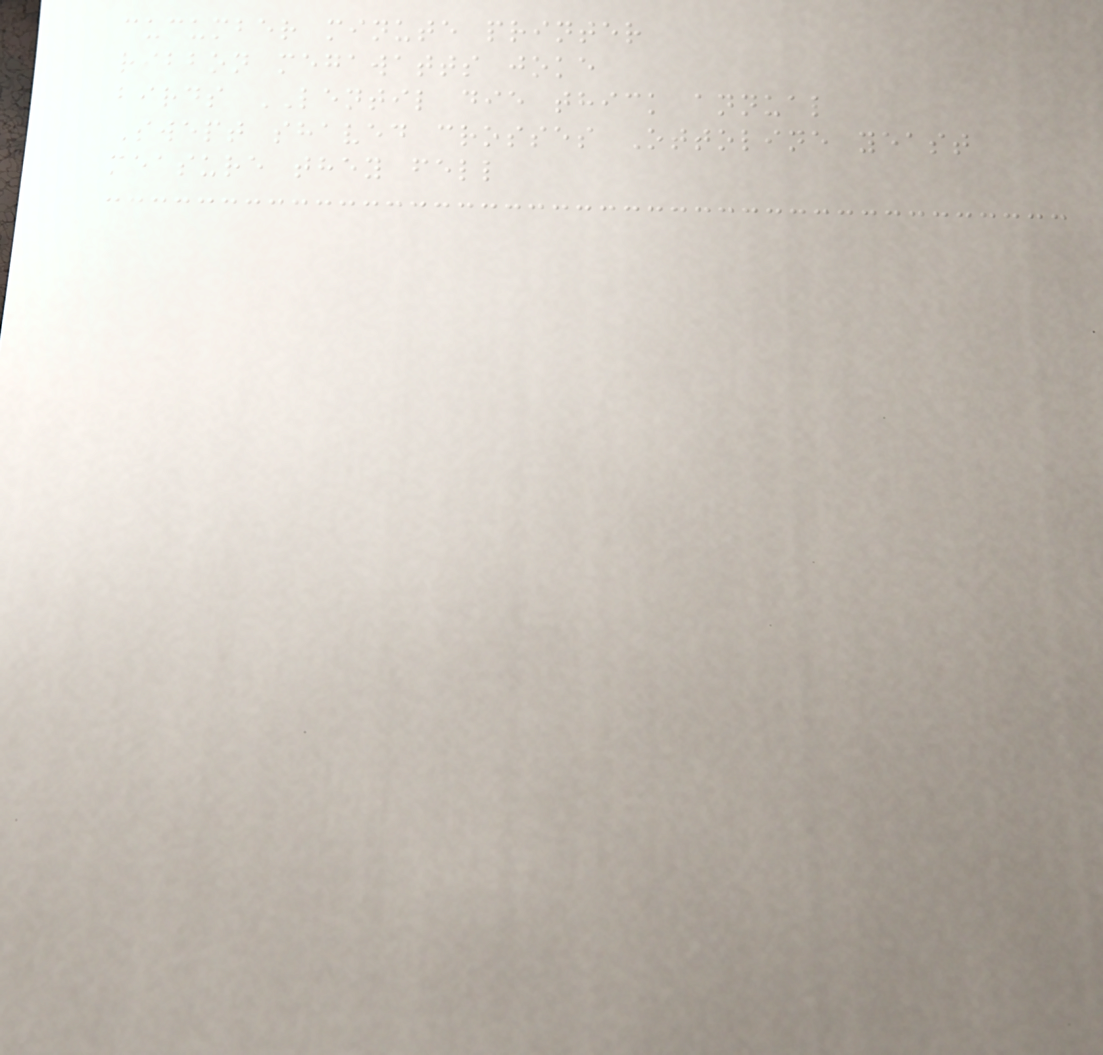cucumber minute printer
ribbon megawatts joke
birds LENTIL die thick annual
Swept shaved crosses Ottoline yeast
measure they fell
